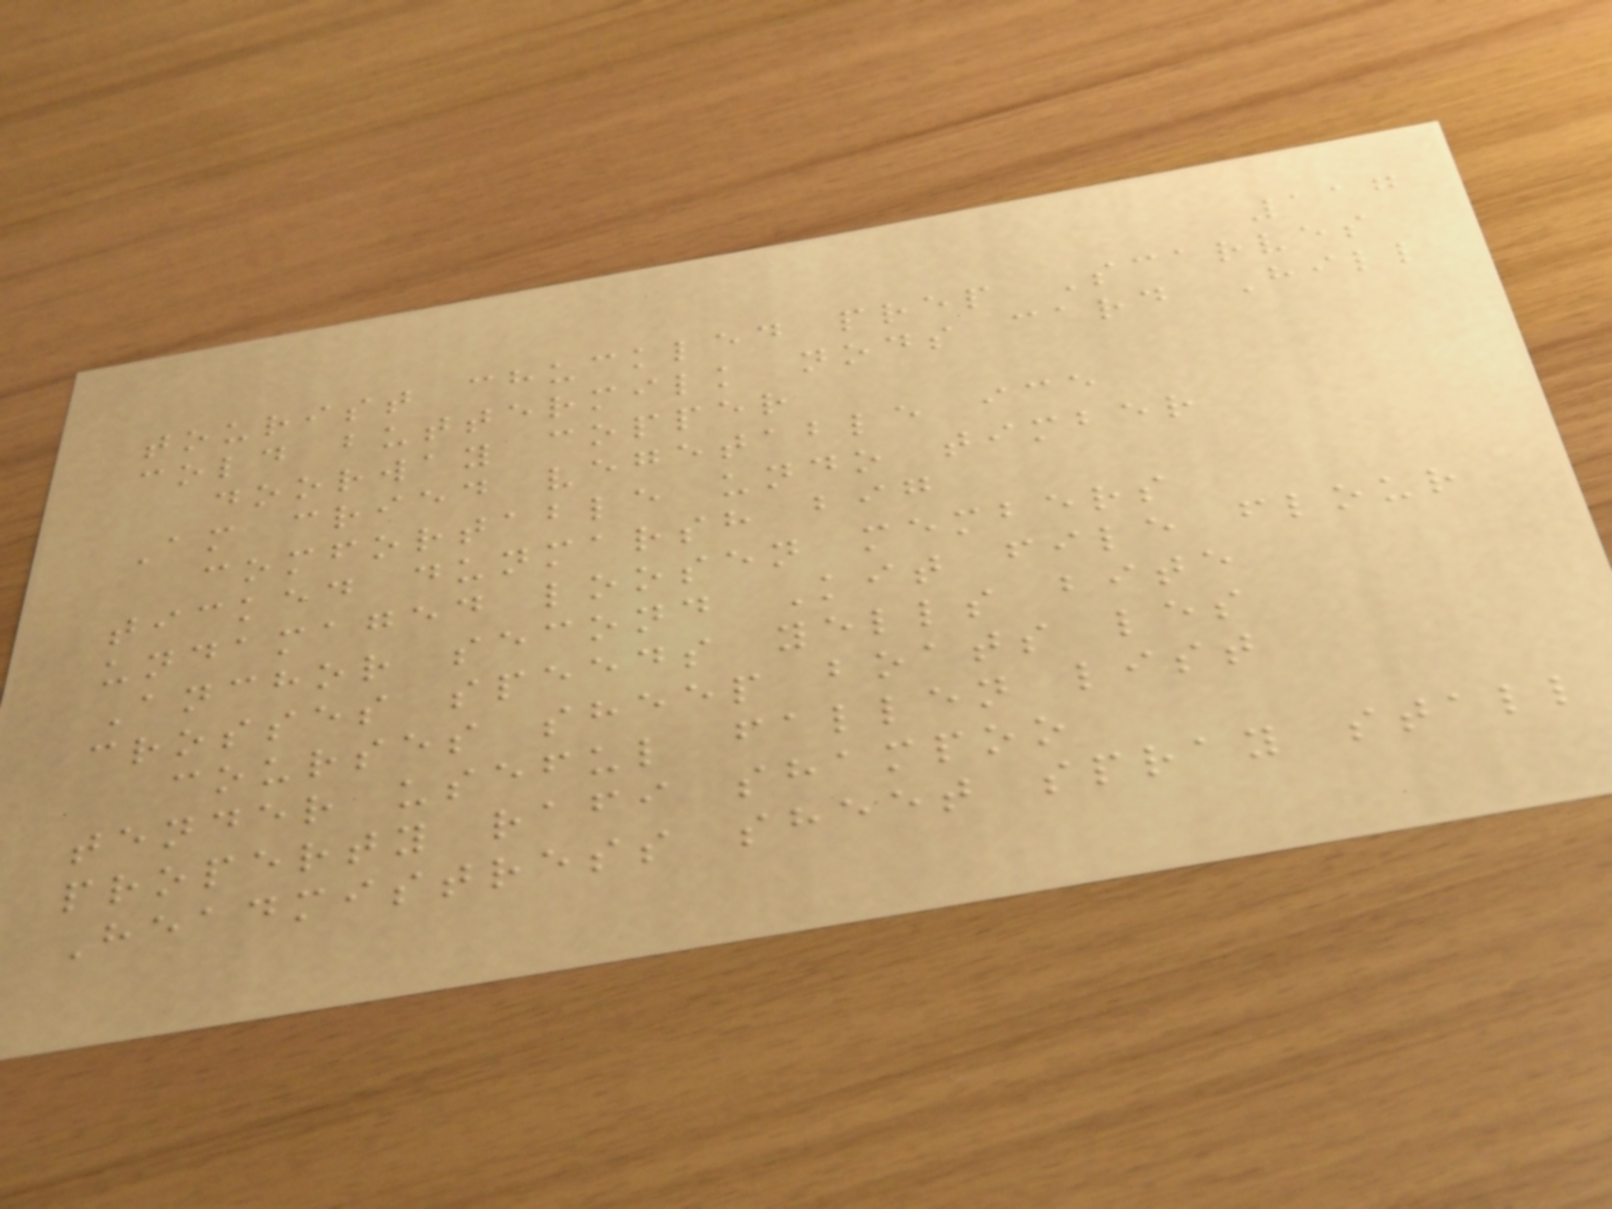117
tourist chuckled prep Scarves
cold buttermilk nods card Hill
doorway copper
Am cried vegetable ice
comfortable undo timber
ticked dunmarsh big
undamaged loosen members
Anchor second Kit file flour
crosses speeds yells bite
courses sheep boats les
tender useful fallen list
property rafi shampoo
Headmistress sheet spray stall
